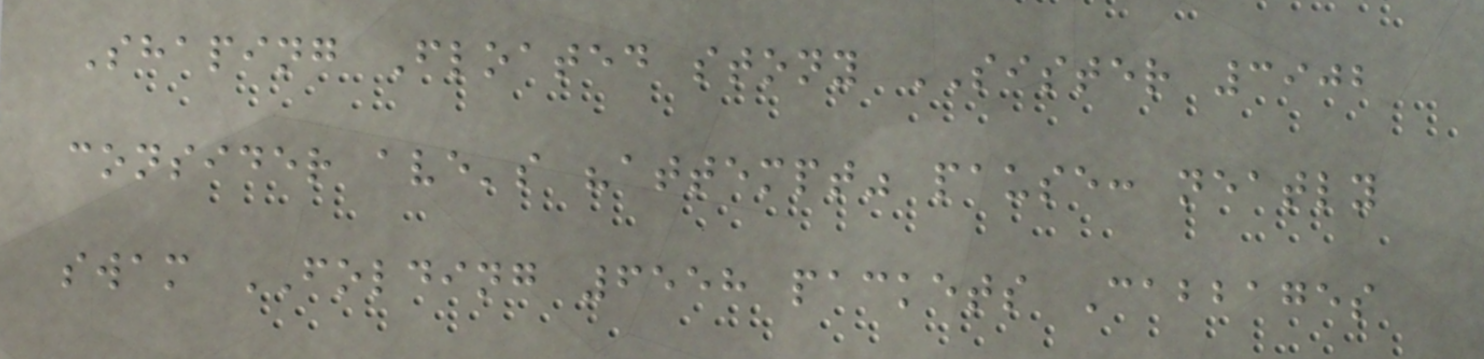Shaping Floated stony SISTER 3902
consider ave's "attempt" pause: neatly
swam FOLDING 6558 packets Cabbages
